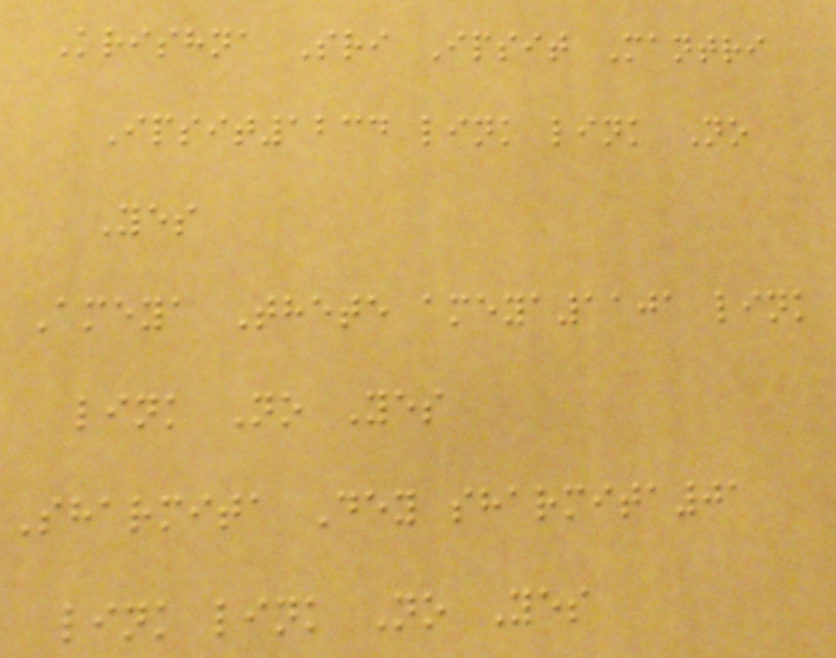Krishna Sri Ipsit Mantri
Ipsit1234 link link No
Yes
Ameya Thete ameya1101 link
link No Yes
Sharmita Dey sharmita01
link link No Yes
